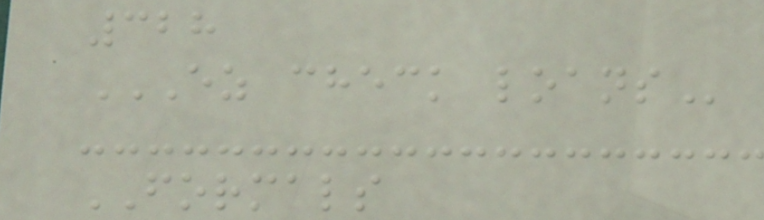328
EZ CHECK LOANS
FORMALS
